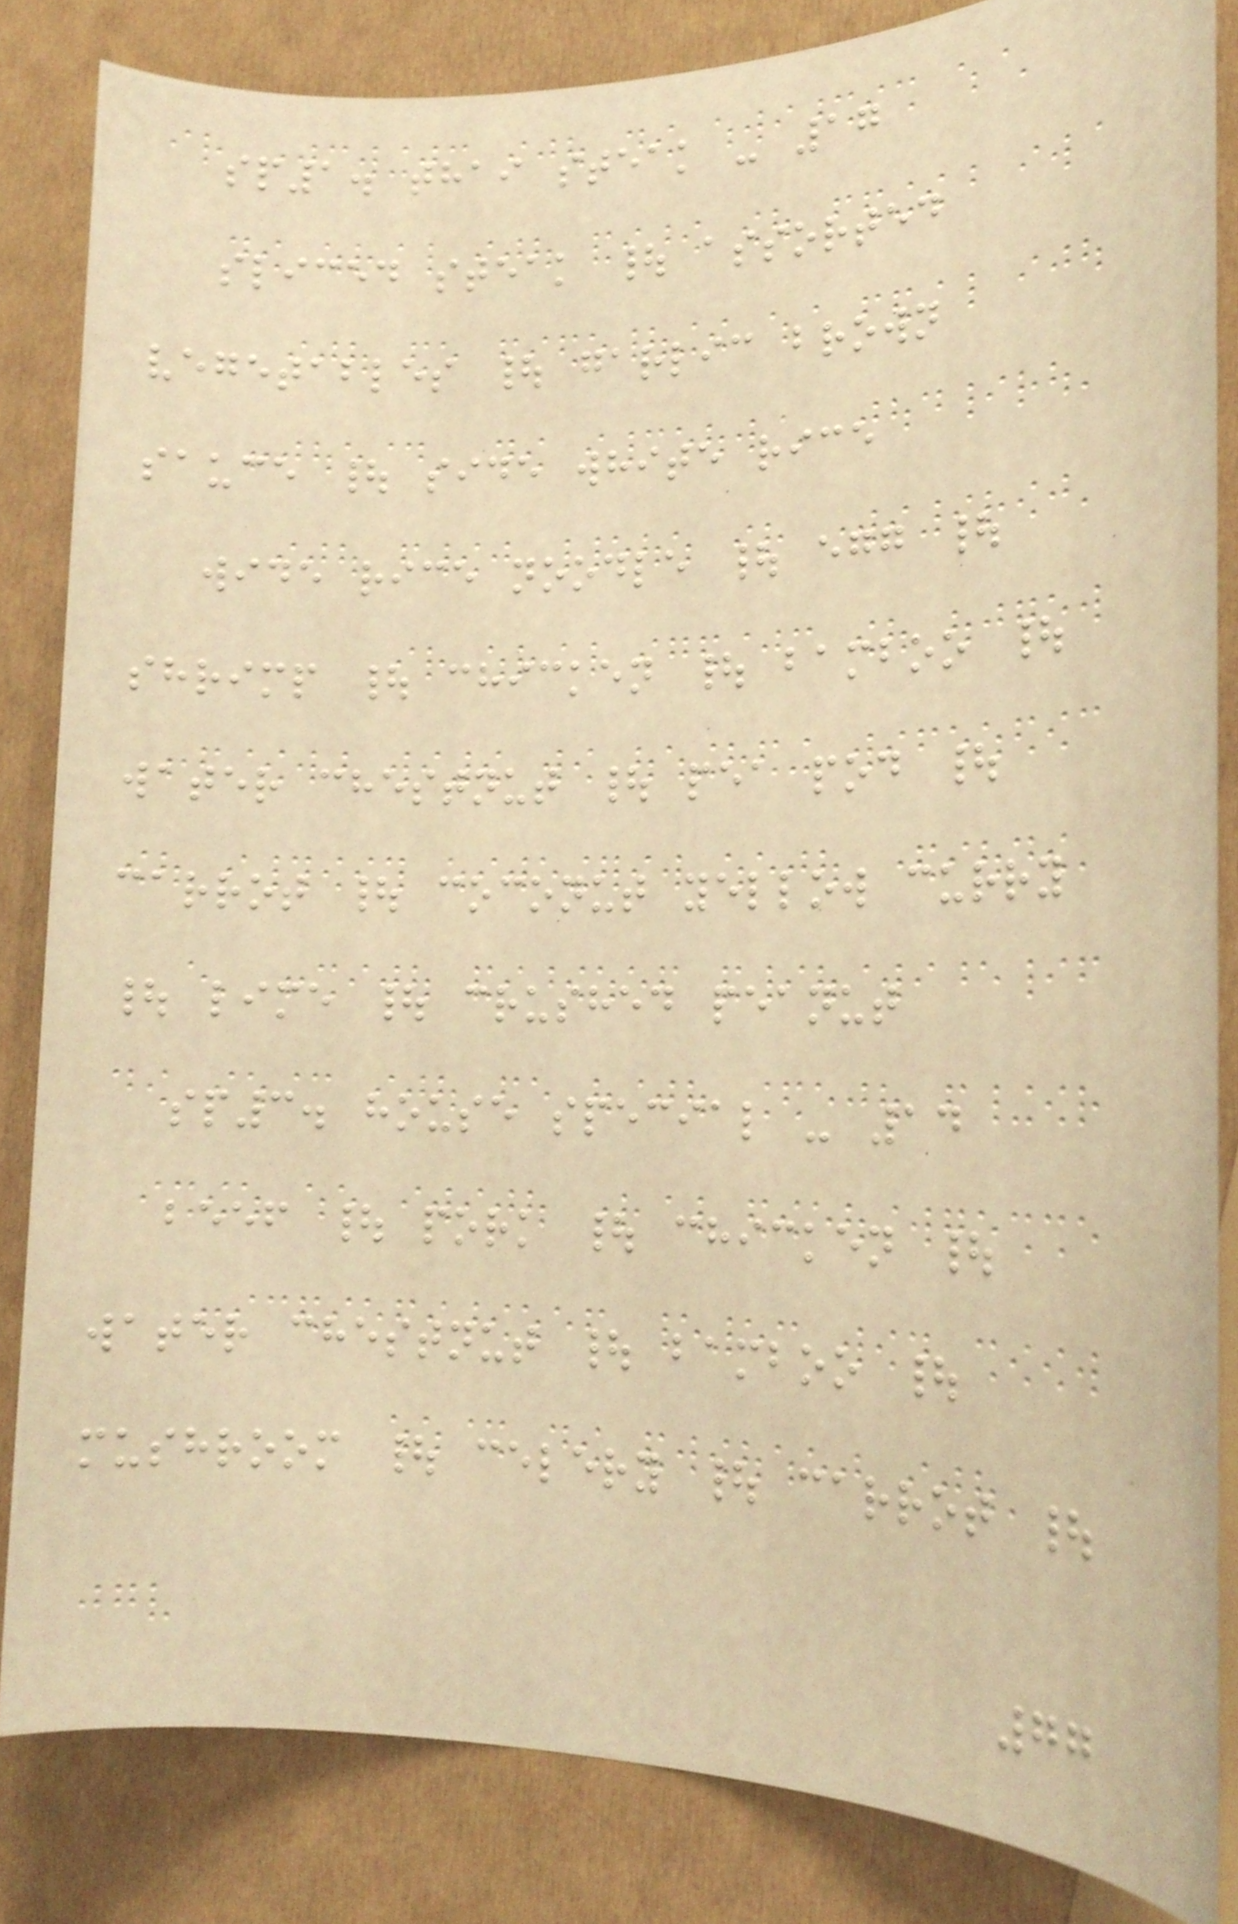sp1. thai steak - 17
sliced steak | assorted
vegetables | garlic brown
sauce | side white rice
wide rice noodle | egg |
shrimp | chicken | bamboo |
water chestnut | pea pod |
carrot | coconut yellow curry
| lime | crushed peanut
sp3. house special - 14
beef | pork | chicken |
water chestnut | bamboo |
mushroom | celery | carrot |
77
